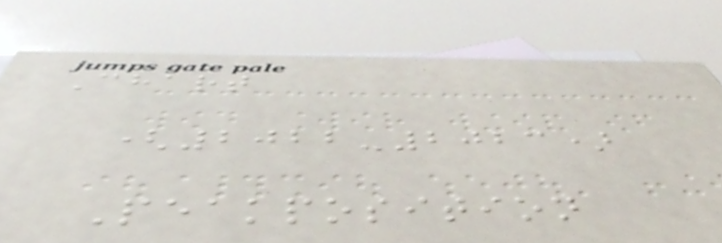Chart
(2022-2023)
Peakposition
